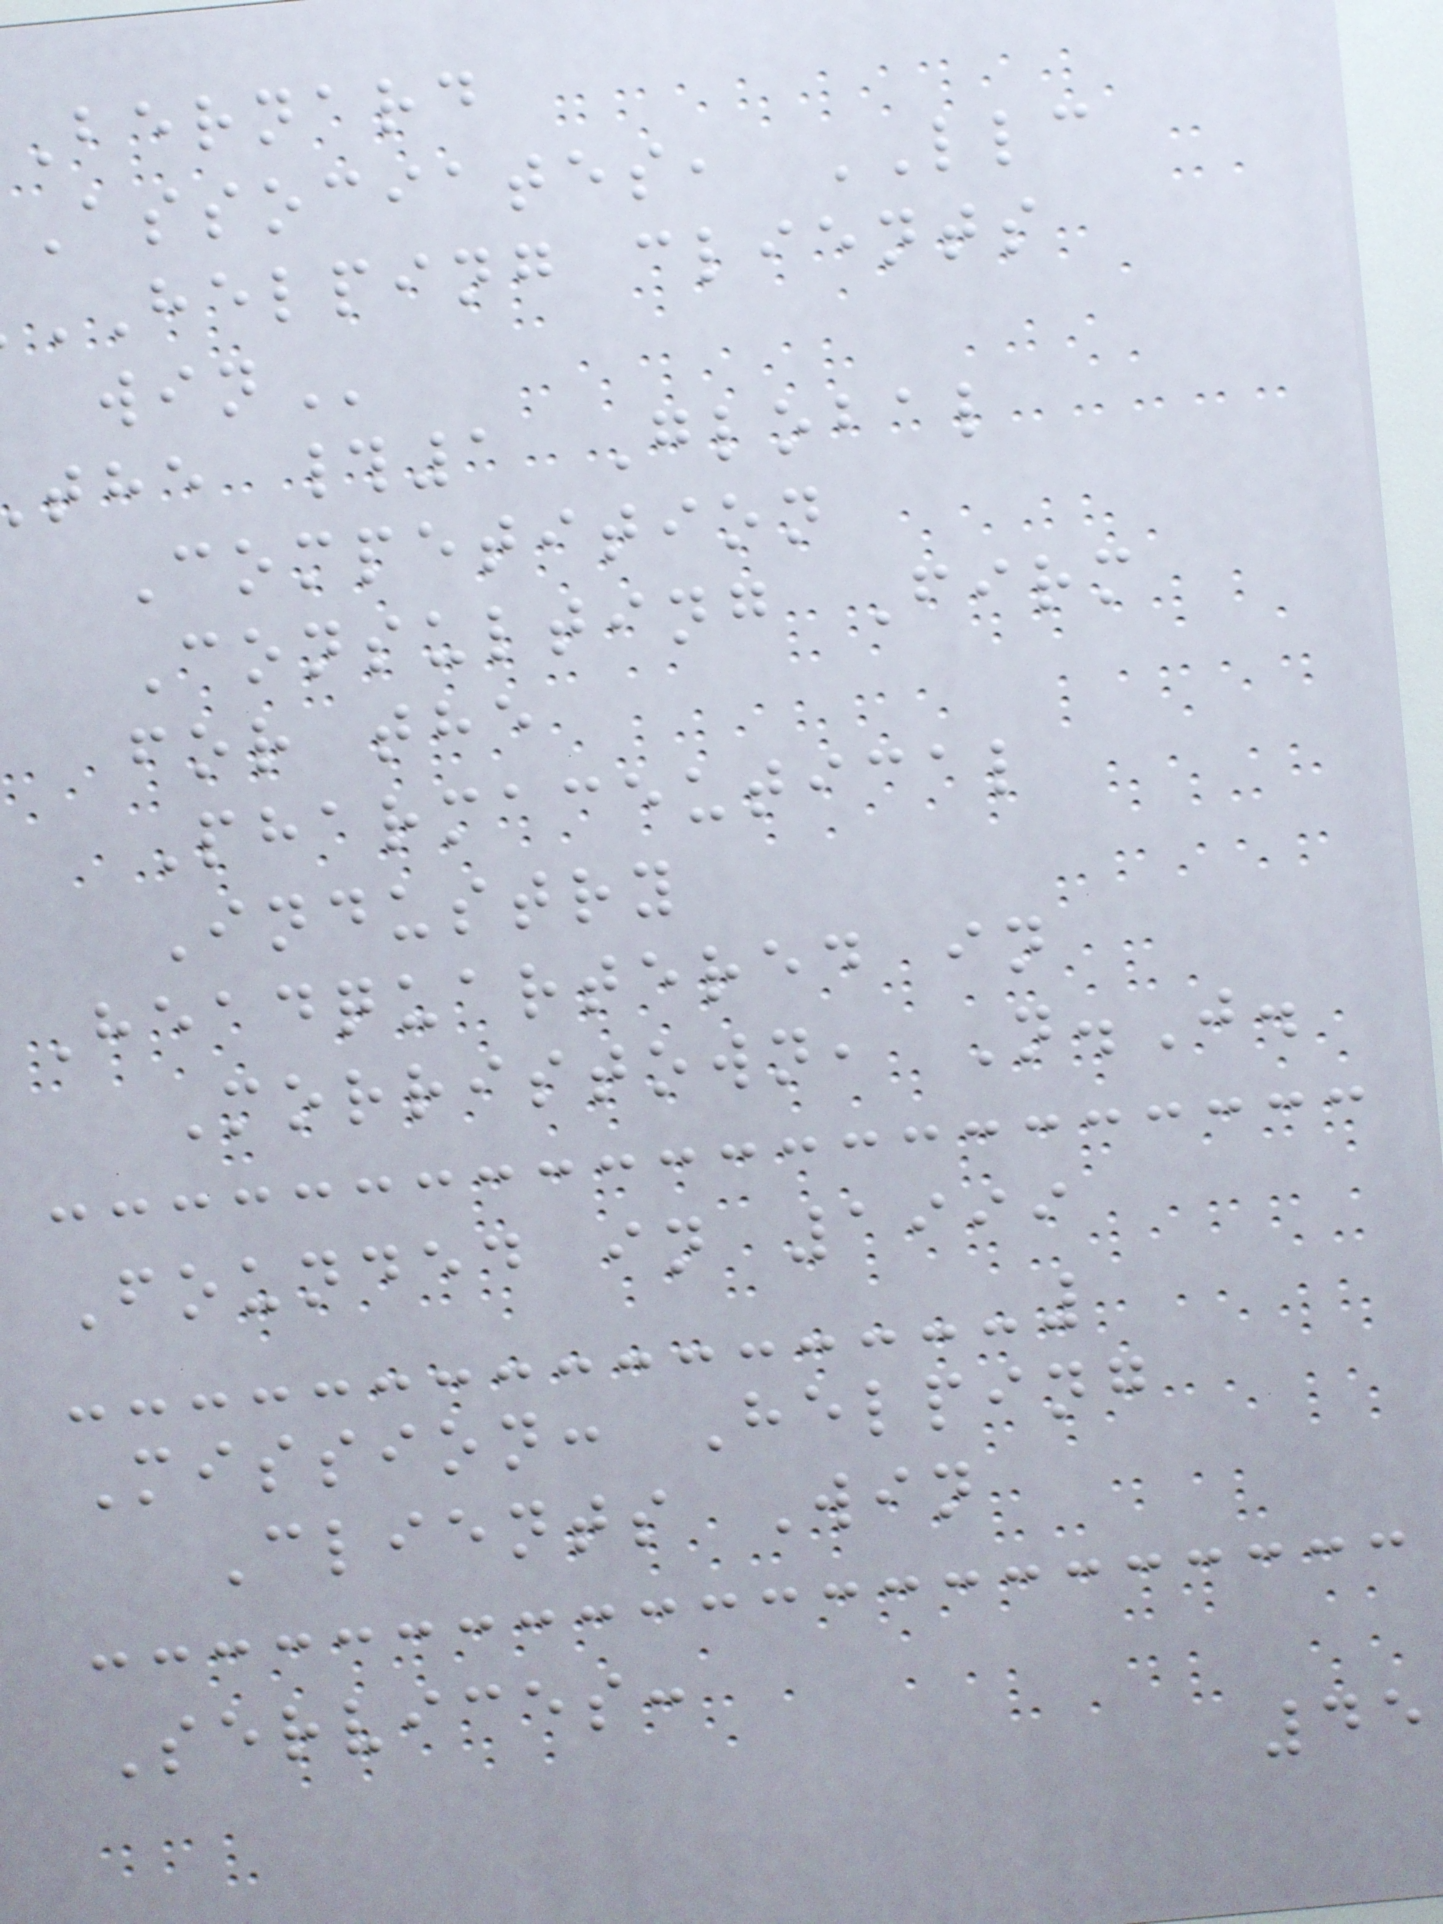bernard
associates, LLC
HELPING clients
the #1 Global
Competition
Consulting Firm
for the
Pharmaceutical
Industry
Headquartered in
Morristown, N.J.
Founded in 1999
Mission: Helping
Clients Win
Services:
45
